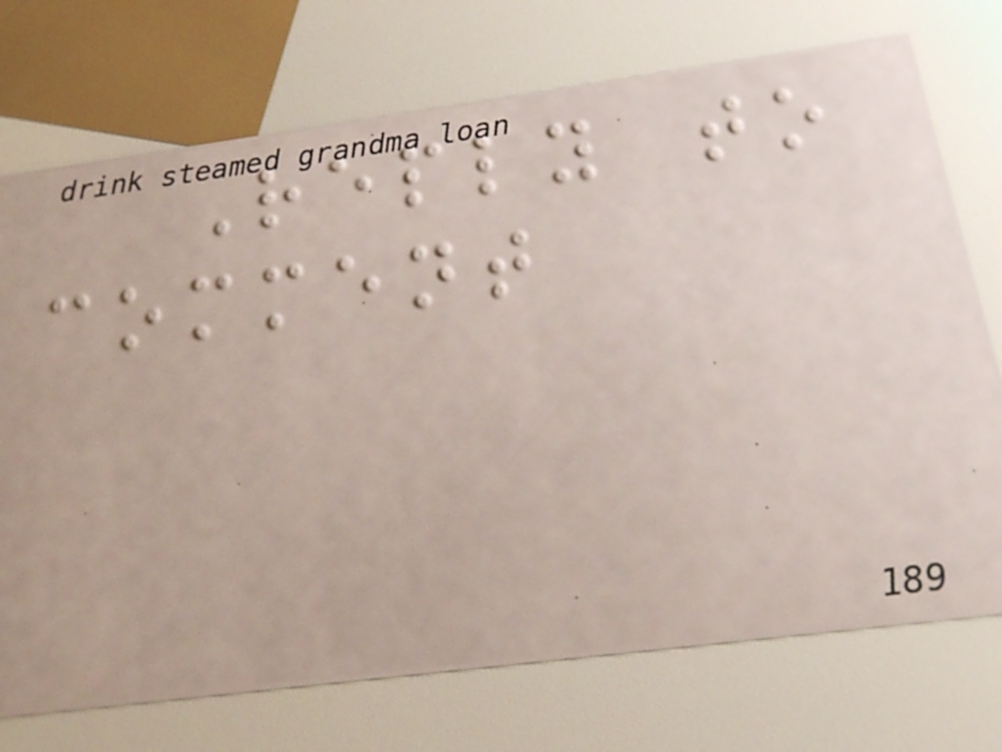Reply to
comment
